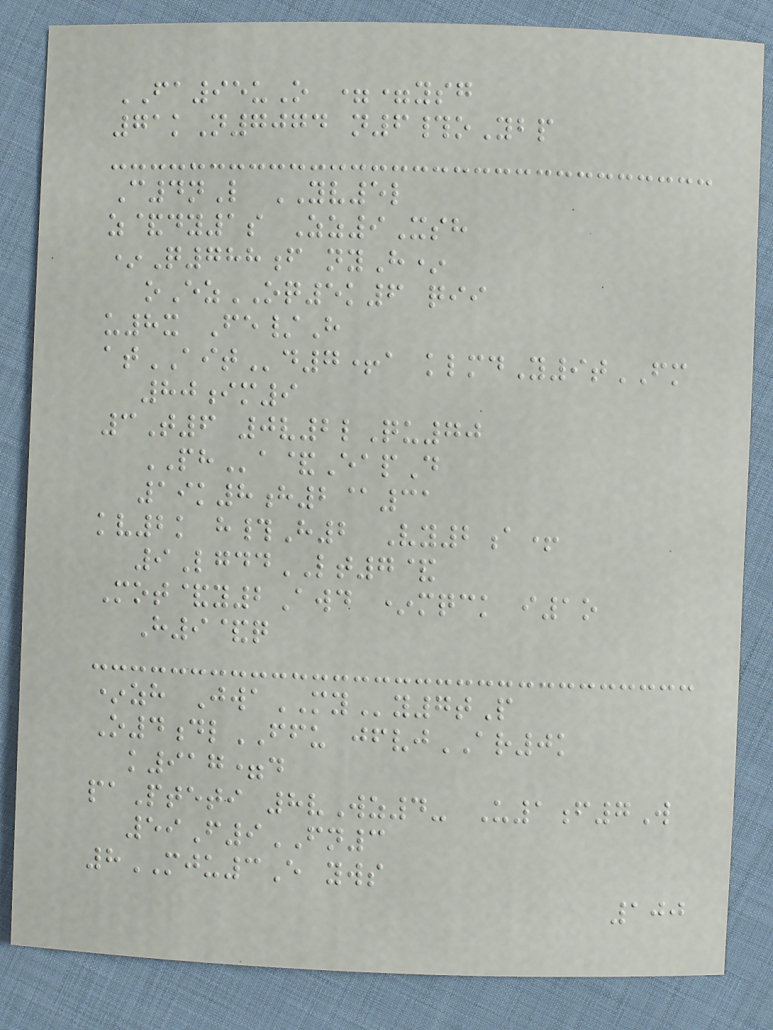FA95uO ==ysg
71kN7074 n6#oYbp
C4nL YV5l
z&dy1s Zz9Xsh
*Q788f nyH*
oEzOQ5k6 qii
u8x Fe/H
atAITd7+a klmdY9tFM
80im9
3T6 0v2lQu70
PHa&EapD
19k8h2@31
kv2k h#H2 Vy2a+
9LgddLT7&
Mot&y2Awd *mqck i1o
H9&q
*zh JwaMYy7tP
O4dlFFU jfvjAR0k
k917=d
paPteti 8vWz4- U1f7W
59F9FN3
8MJU3E yws
100
